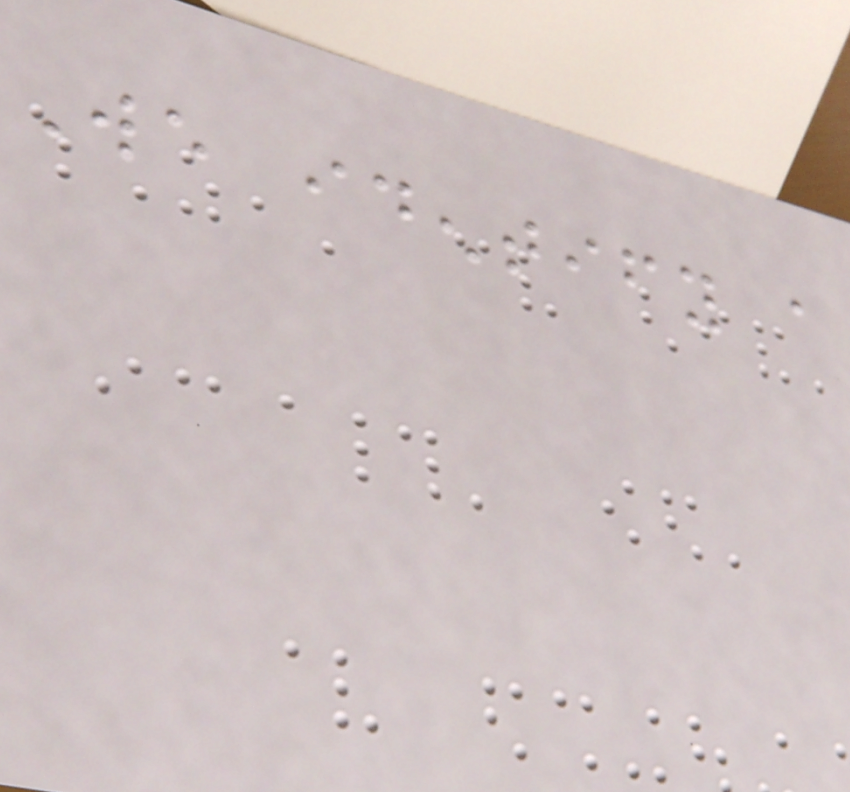We identify a
